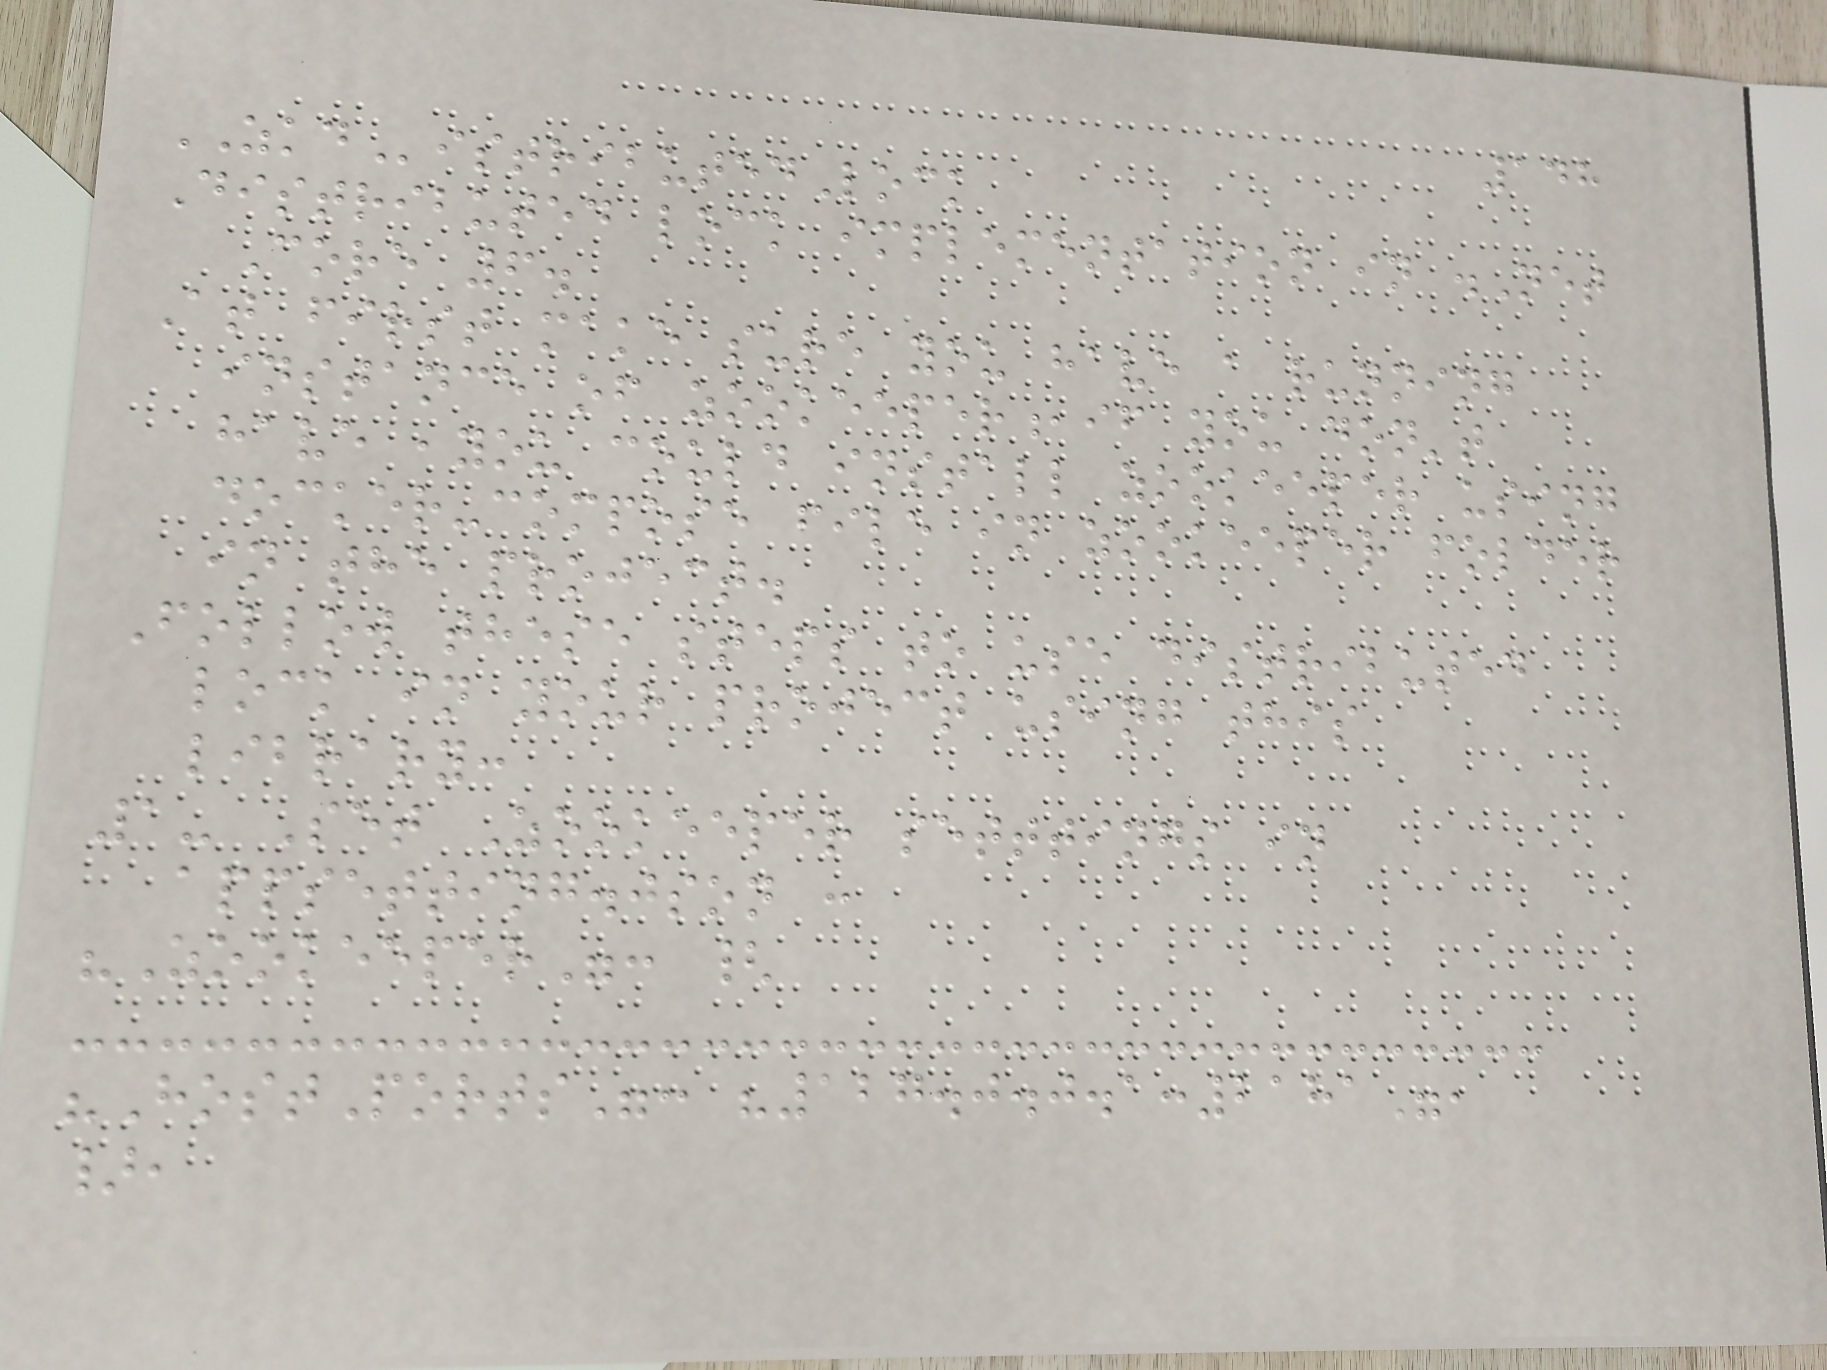148
ZKDistributedLock
Distributed lock implementation in .Net
Core 6.
At first make sure you have a running
instance of zookeeper,if you don't
have ,you could install zookeeper using
docker-compose file in zookeeper folder
in the project.
Follow these steps to use distributed
lock in your project using this
library:
1- Set Zookeeper setttings in
appsetting.json :
"Zookeeper": {
"HostPorts": "127.0.0.1:2181",
},
